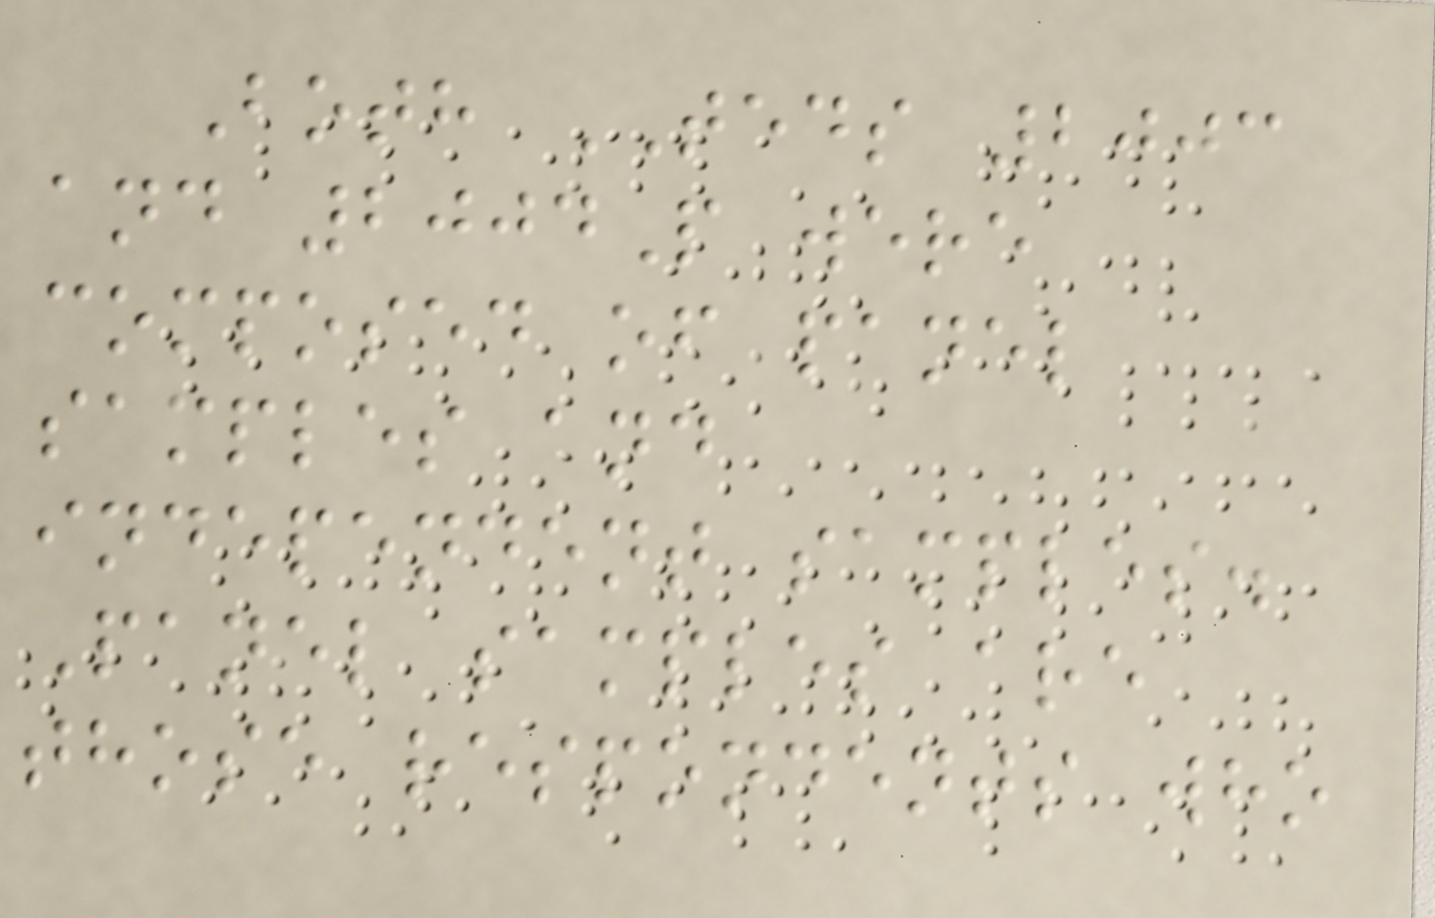Both TEDS 2003
and 2004P were
composed of panel
samples and
independent samples.
Panel samples are
those respondents who
